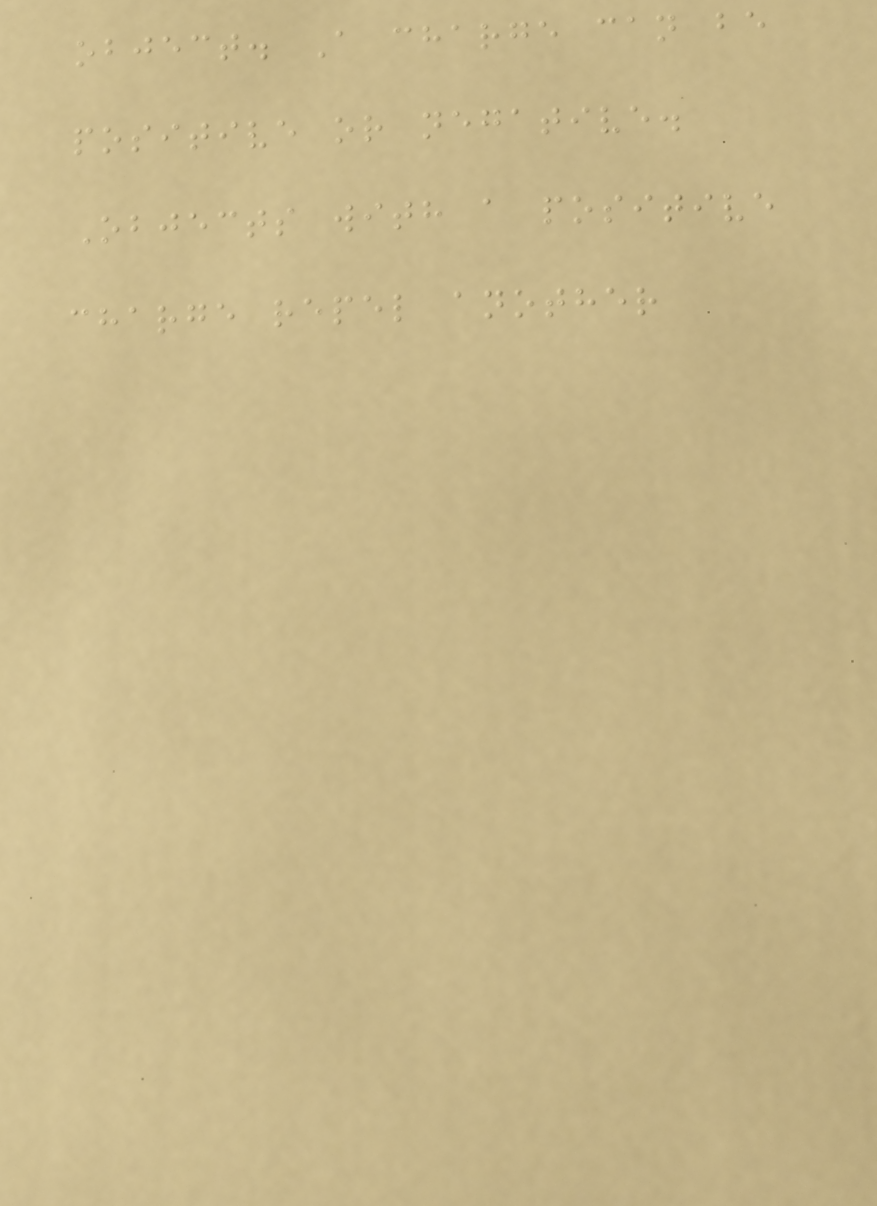object. A charge can be
positive or negative.
Objects with a positive
charge repel another
